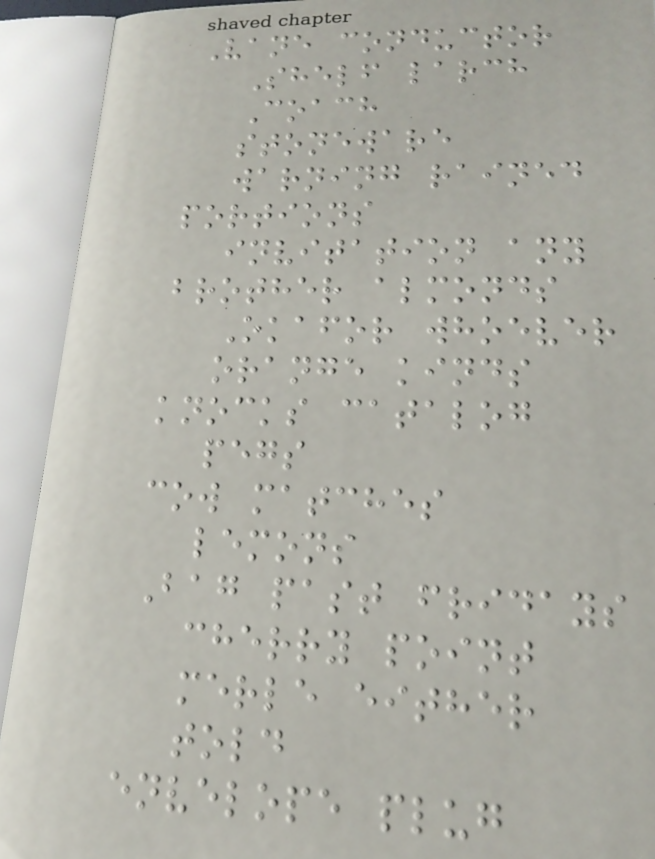Vane conductor
Shelf larch
Coach
stoneware
warning rained
portions
invitation any
brother almonds
Okafor whoever
orange kinds
knocks catalog
pegs
cow matches
lemons
Bag past fridays
cherry point
merle either
told
envelope plug
